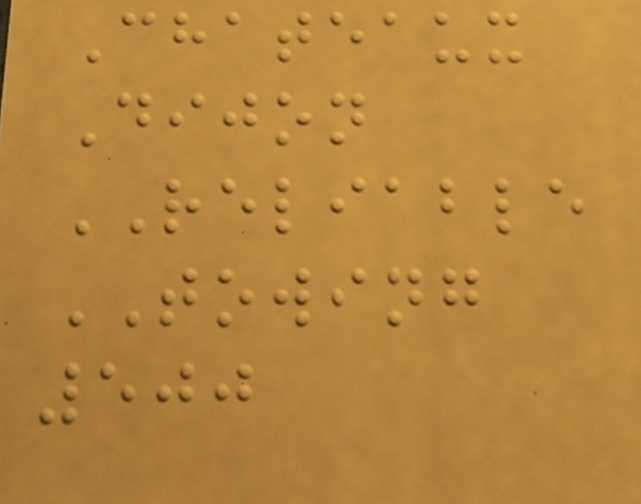Chateaux
Dijon
RELIABLE
TOWING
500
